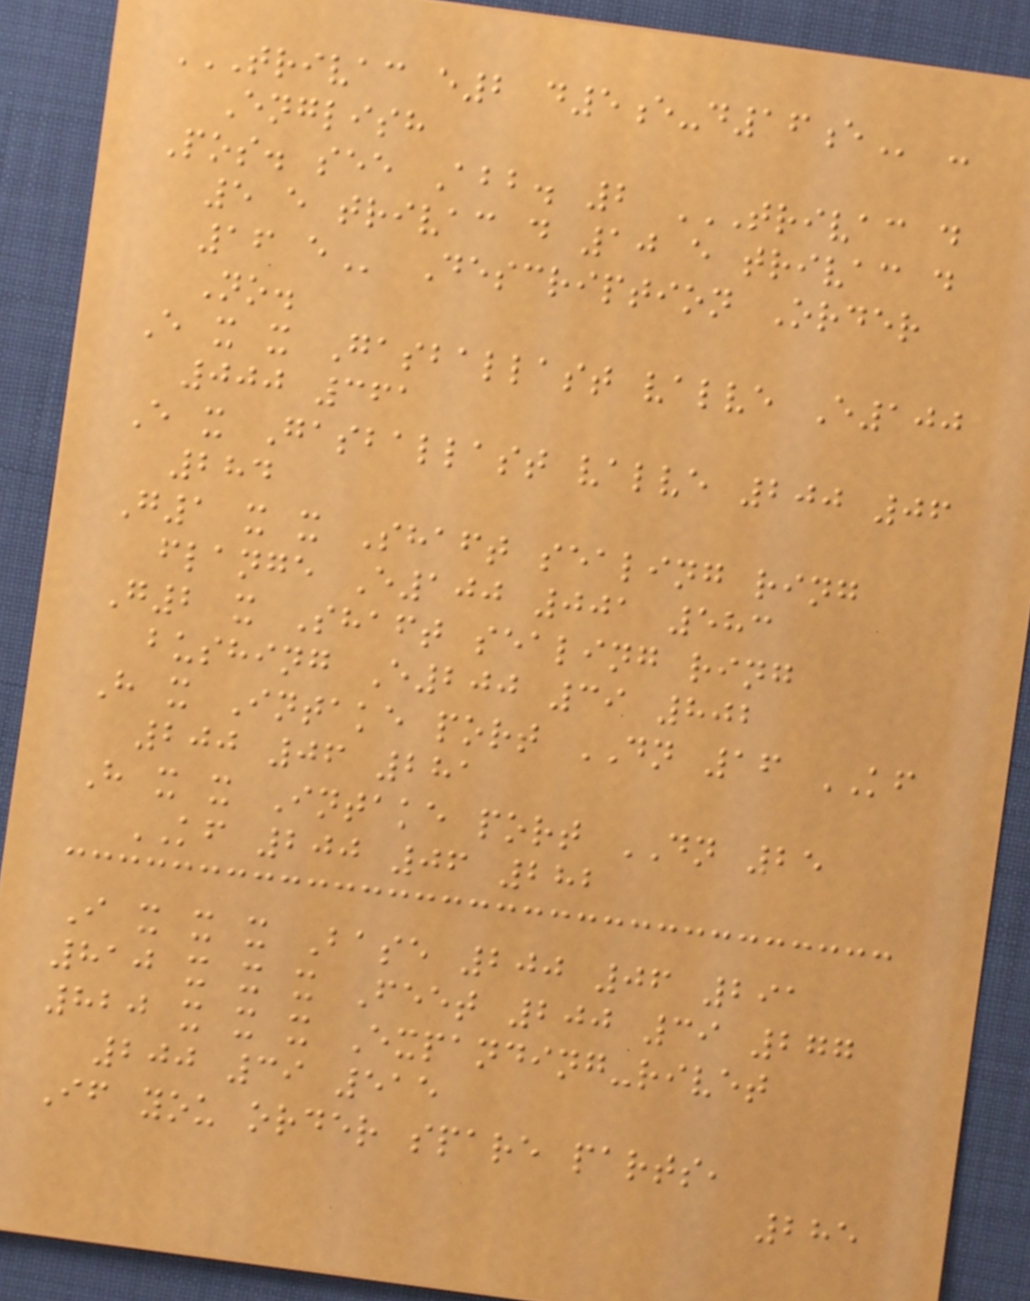TRIVAC E2 D5E-D16E -
English
Pos. see Abb. 2 TRIVAC D
5 E TRIVAC D 10 E TRIVAC D
16 E Description Order
No.
E x x Gasballast valve E100
000 361
E x Gasballast valve 200 06
284
G1 x x Shaft sealing ring
flange E100 001 583
G2 x Shaft sealing ring
bushing E200 39 802
H x Intake port DN 16 KF
200 06 281
H x x Intake port DN 25
KF 200 06 282
I x x x Base 200 06 291
810 x x x Feet 200 39 277
820 x x x Expanding-rivet
200 39 515
If you order spare parts,
285
